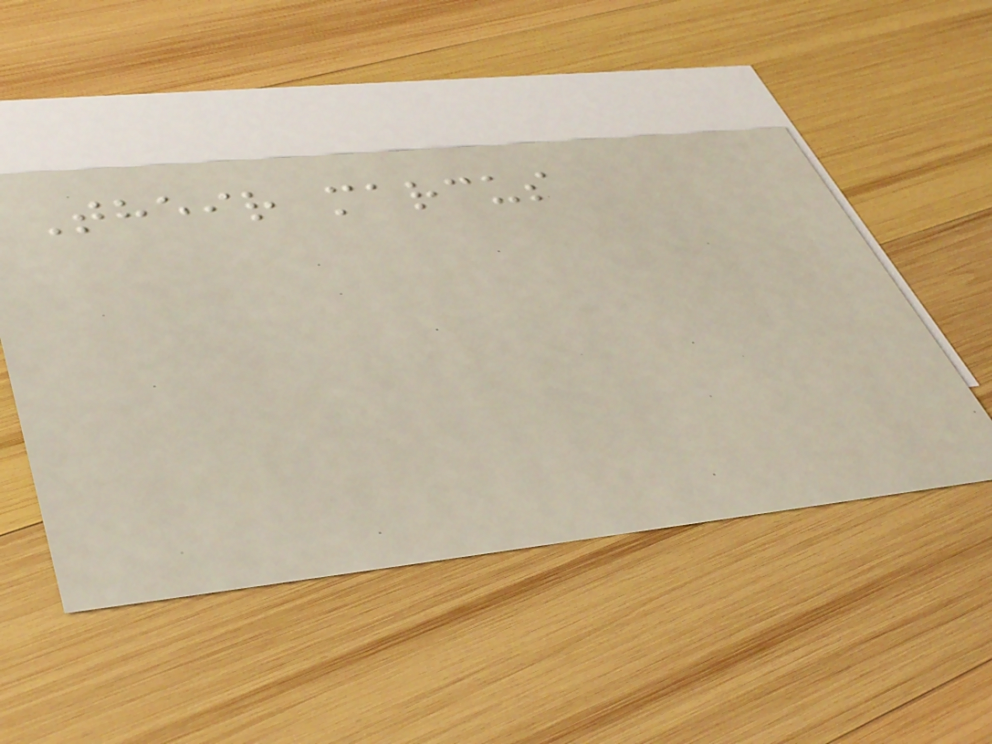Their marcus
